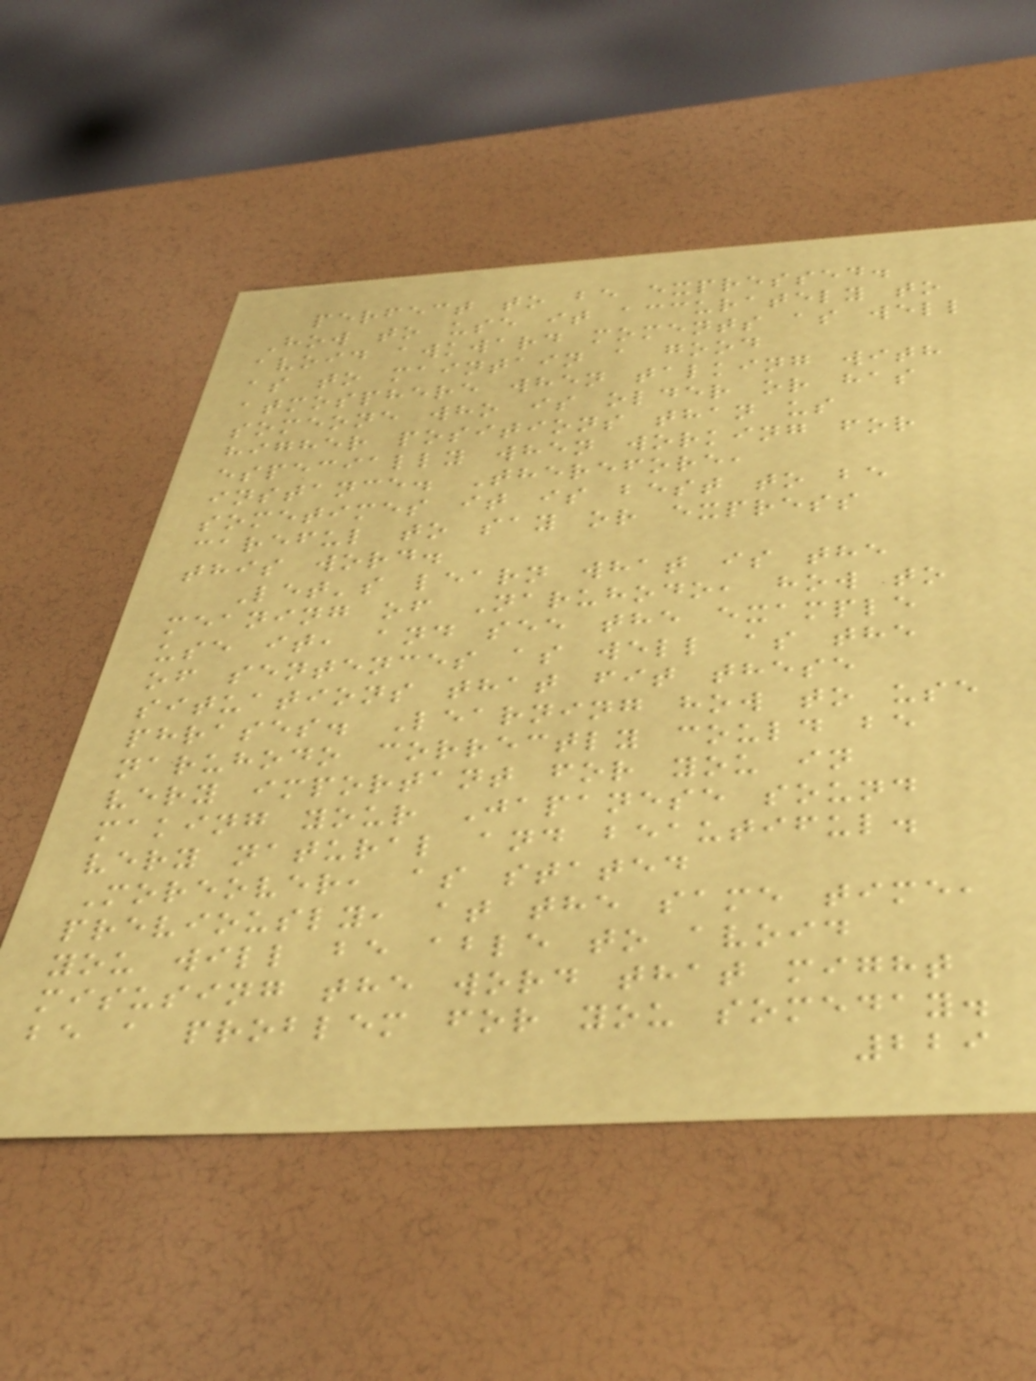perfect to be expressed.
How to use it accurately to
avoid awkward moments as well
as to maintain a good
atmosphere when talking with
someone who is older or has
higher positions than us
especially when working for
instance. Therefore,
sometimes it is best to be
careful to say or express
this word.
Let's learn what is the
meaning of Naruhodo, how to
use it, and see the example
of sentences as well as the
situations that fit these
phrases. Learning how to use
naruhodo correctly could be
very important for you in
making your Japanese sound
very natural and beautiful.
Moreover, as stated
previously, at the same time,
you will be able to avoid
misusing the word that might
be a problem for you someday.
229
